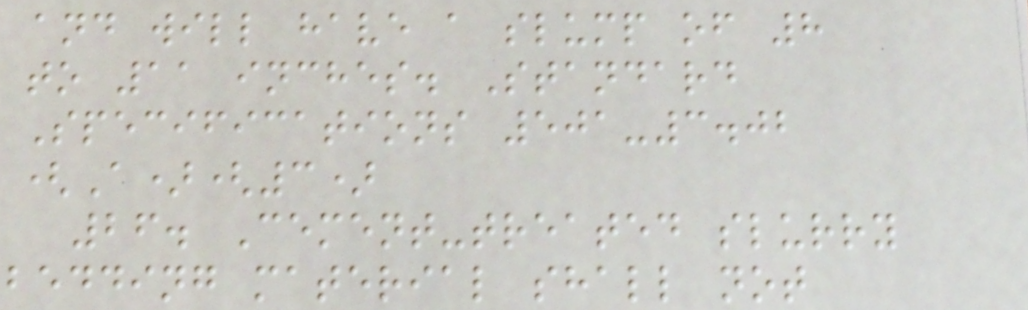and will have a slump of 8
to 11 inches. Standard
Specifications 501-3.02
(A)(3)
26. Cement-treated slurry
bedding material shall not
